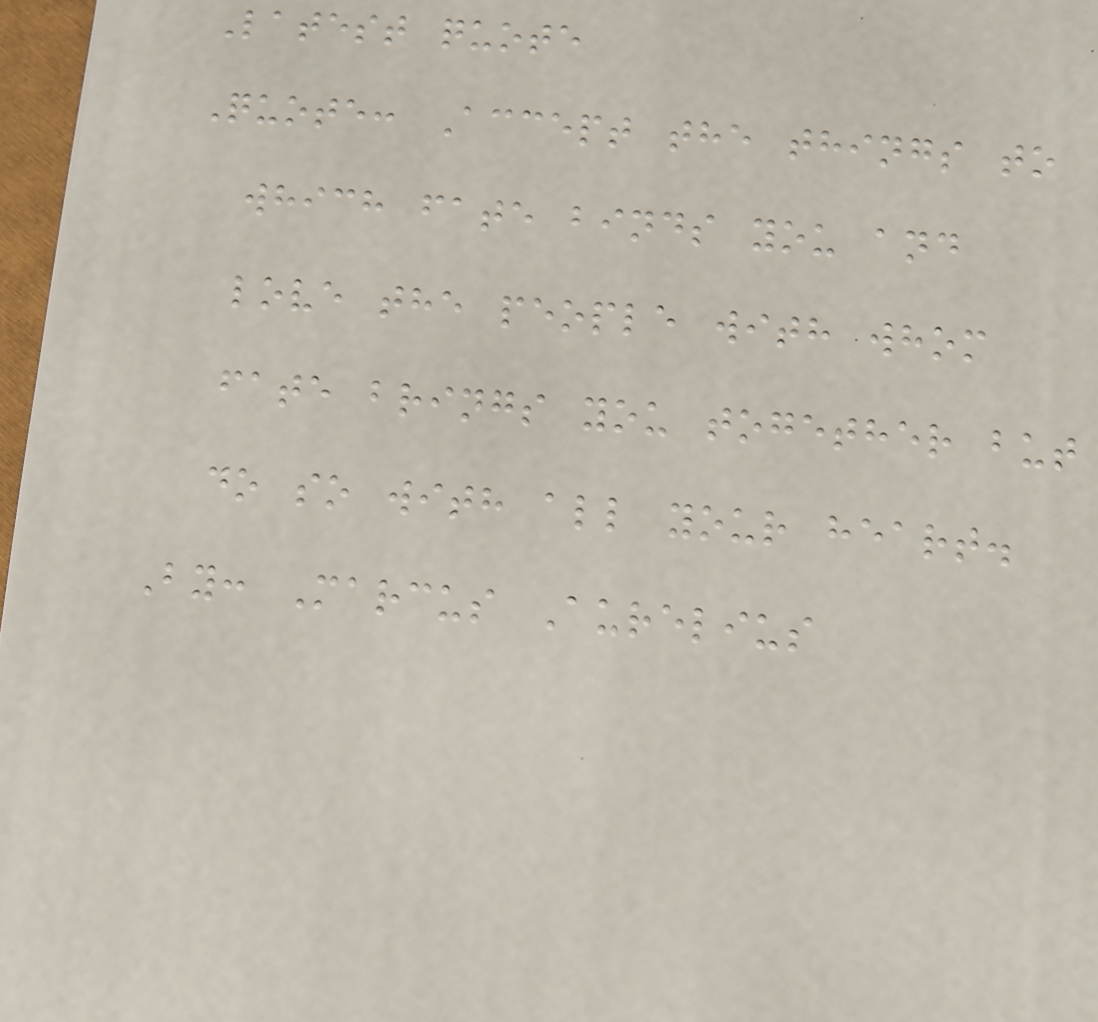Latest quote
Quote: Accept the things to
which fate binds you and
love the people with whom
fate brings you together but
do so with all your heart.
By: Marcus Aurelius
